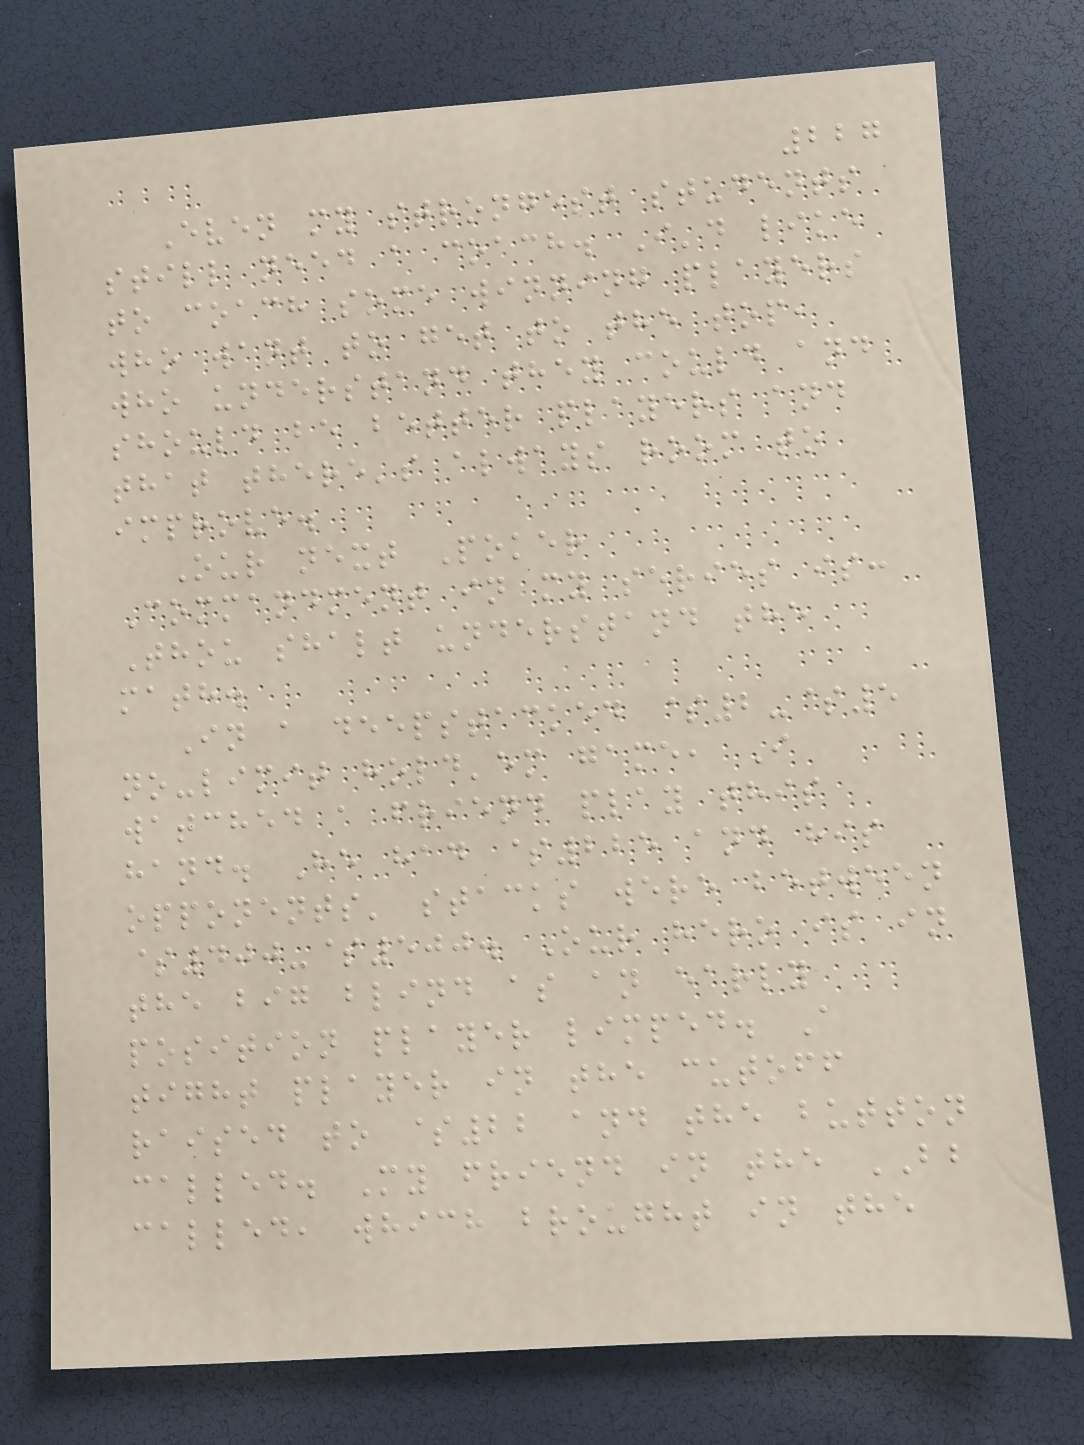227
Even my strongest students
still need a coach. I'd like
to coach some winning players
who want to get to the top,
who understand they could and
should be better players and
that there's always room to
improve.
Our next Poker
Commandment in my series is:
Thou shalt understand the
math.
In a deepstacked $2-$5
no-limit hold'em game, I
watched a friend play this
hand. He had $225 and his
opponents' stacks were between
$400-$500. Our hero is in
the big blind as an early
position player limped. A
tight player in the cutoff
raised to $22 and the button
called. My friend in the BB
called, which brought in the
